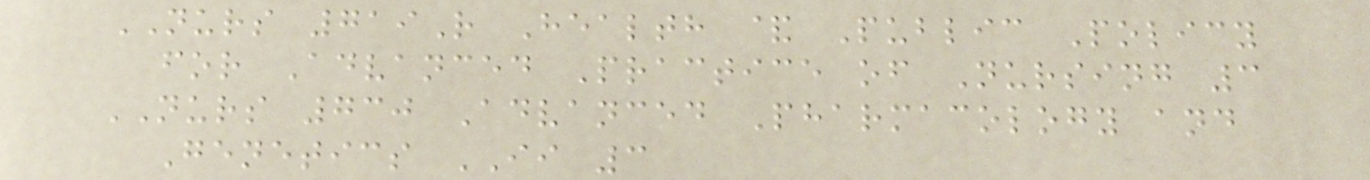NURS 719R Health & Public Policy
for Advanced Practice of Nursing 3
NURS 730 Advanced Pharmacology and
Genetics II 3
